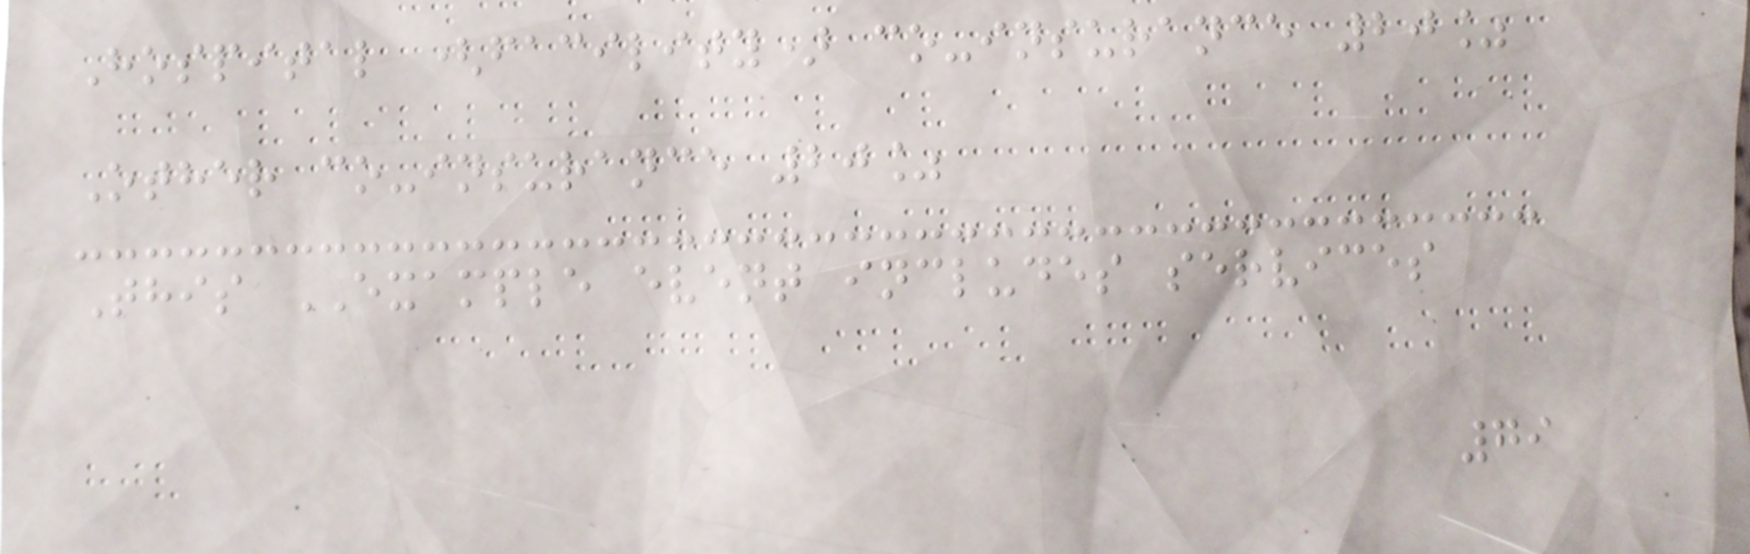Hospital (facility) co-insurance 20%
Other co-insurance 20%
This EXAMPLE event includes services
79
